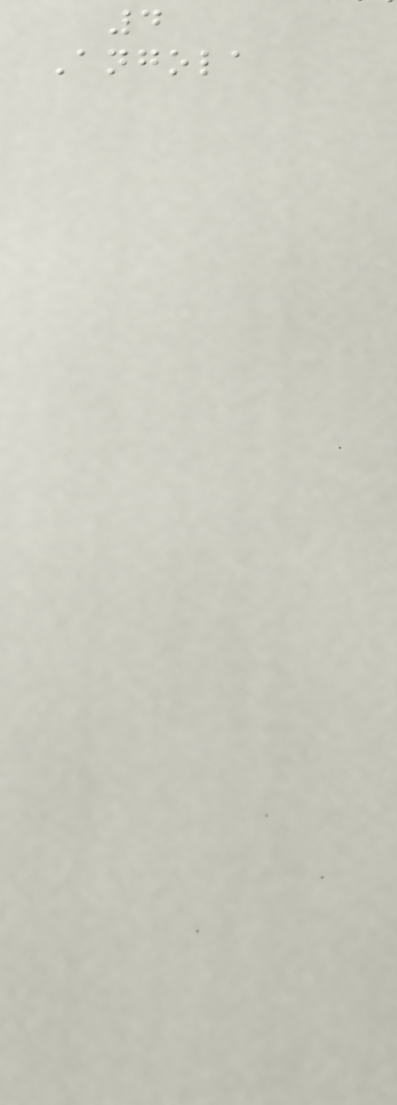4
Angola
